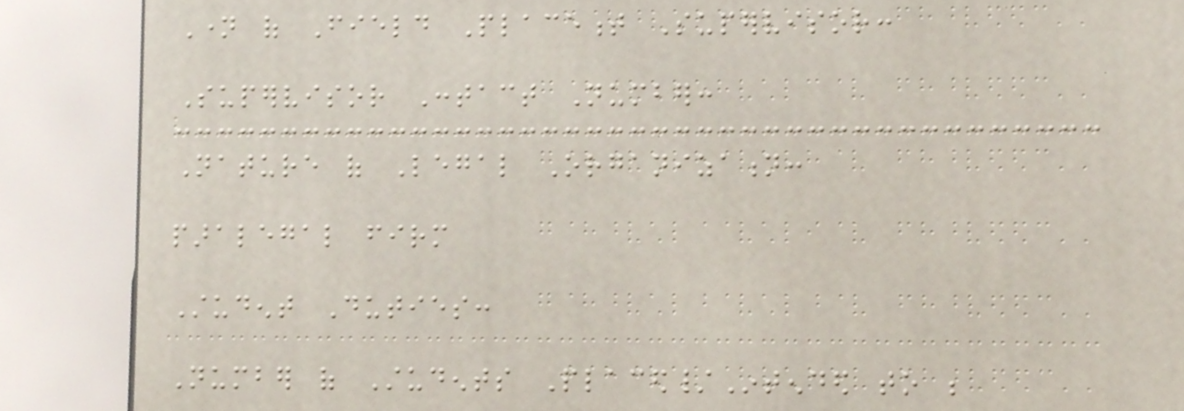Name of Field Placement Supervisor:
Supervisor Contact Number:
Nature of Legal Organization:
paralegal firm
Student Duties:
Number of Students Placed/Intended to be
